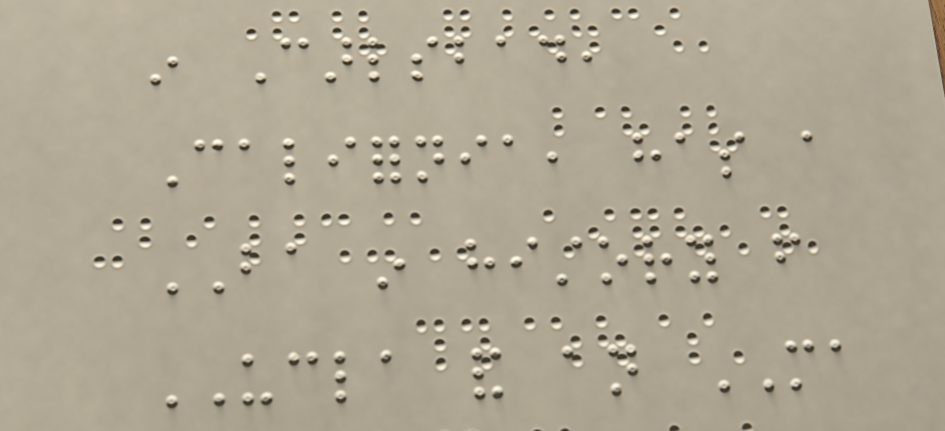in Carlsbad,
California, has a
BA in history from
UCLA and an MA
